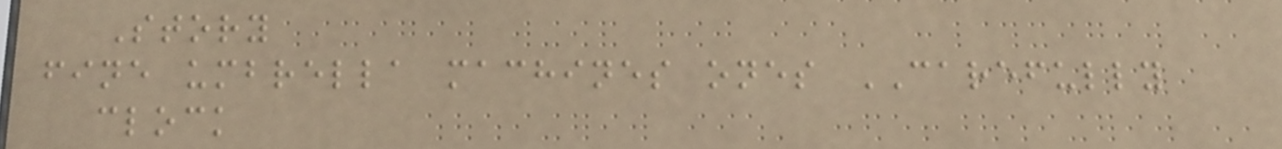Story
fine umbrella machines ones CAREFULLY
clock
